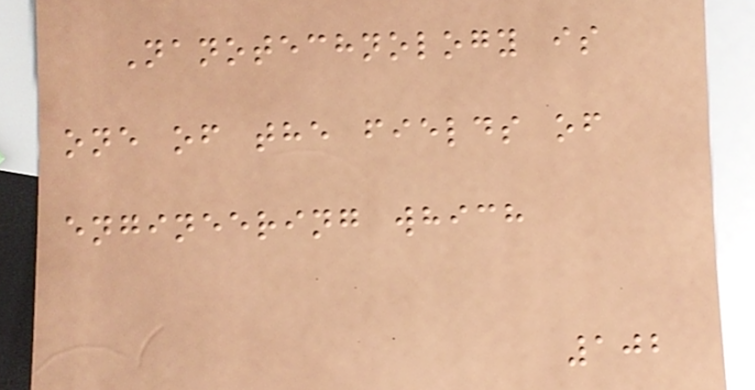Nanotechnology is
one of the fields of
engineering which
102
